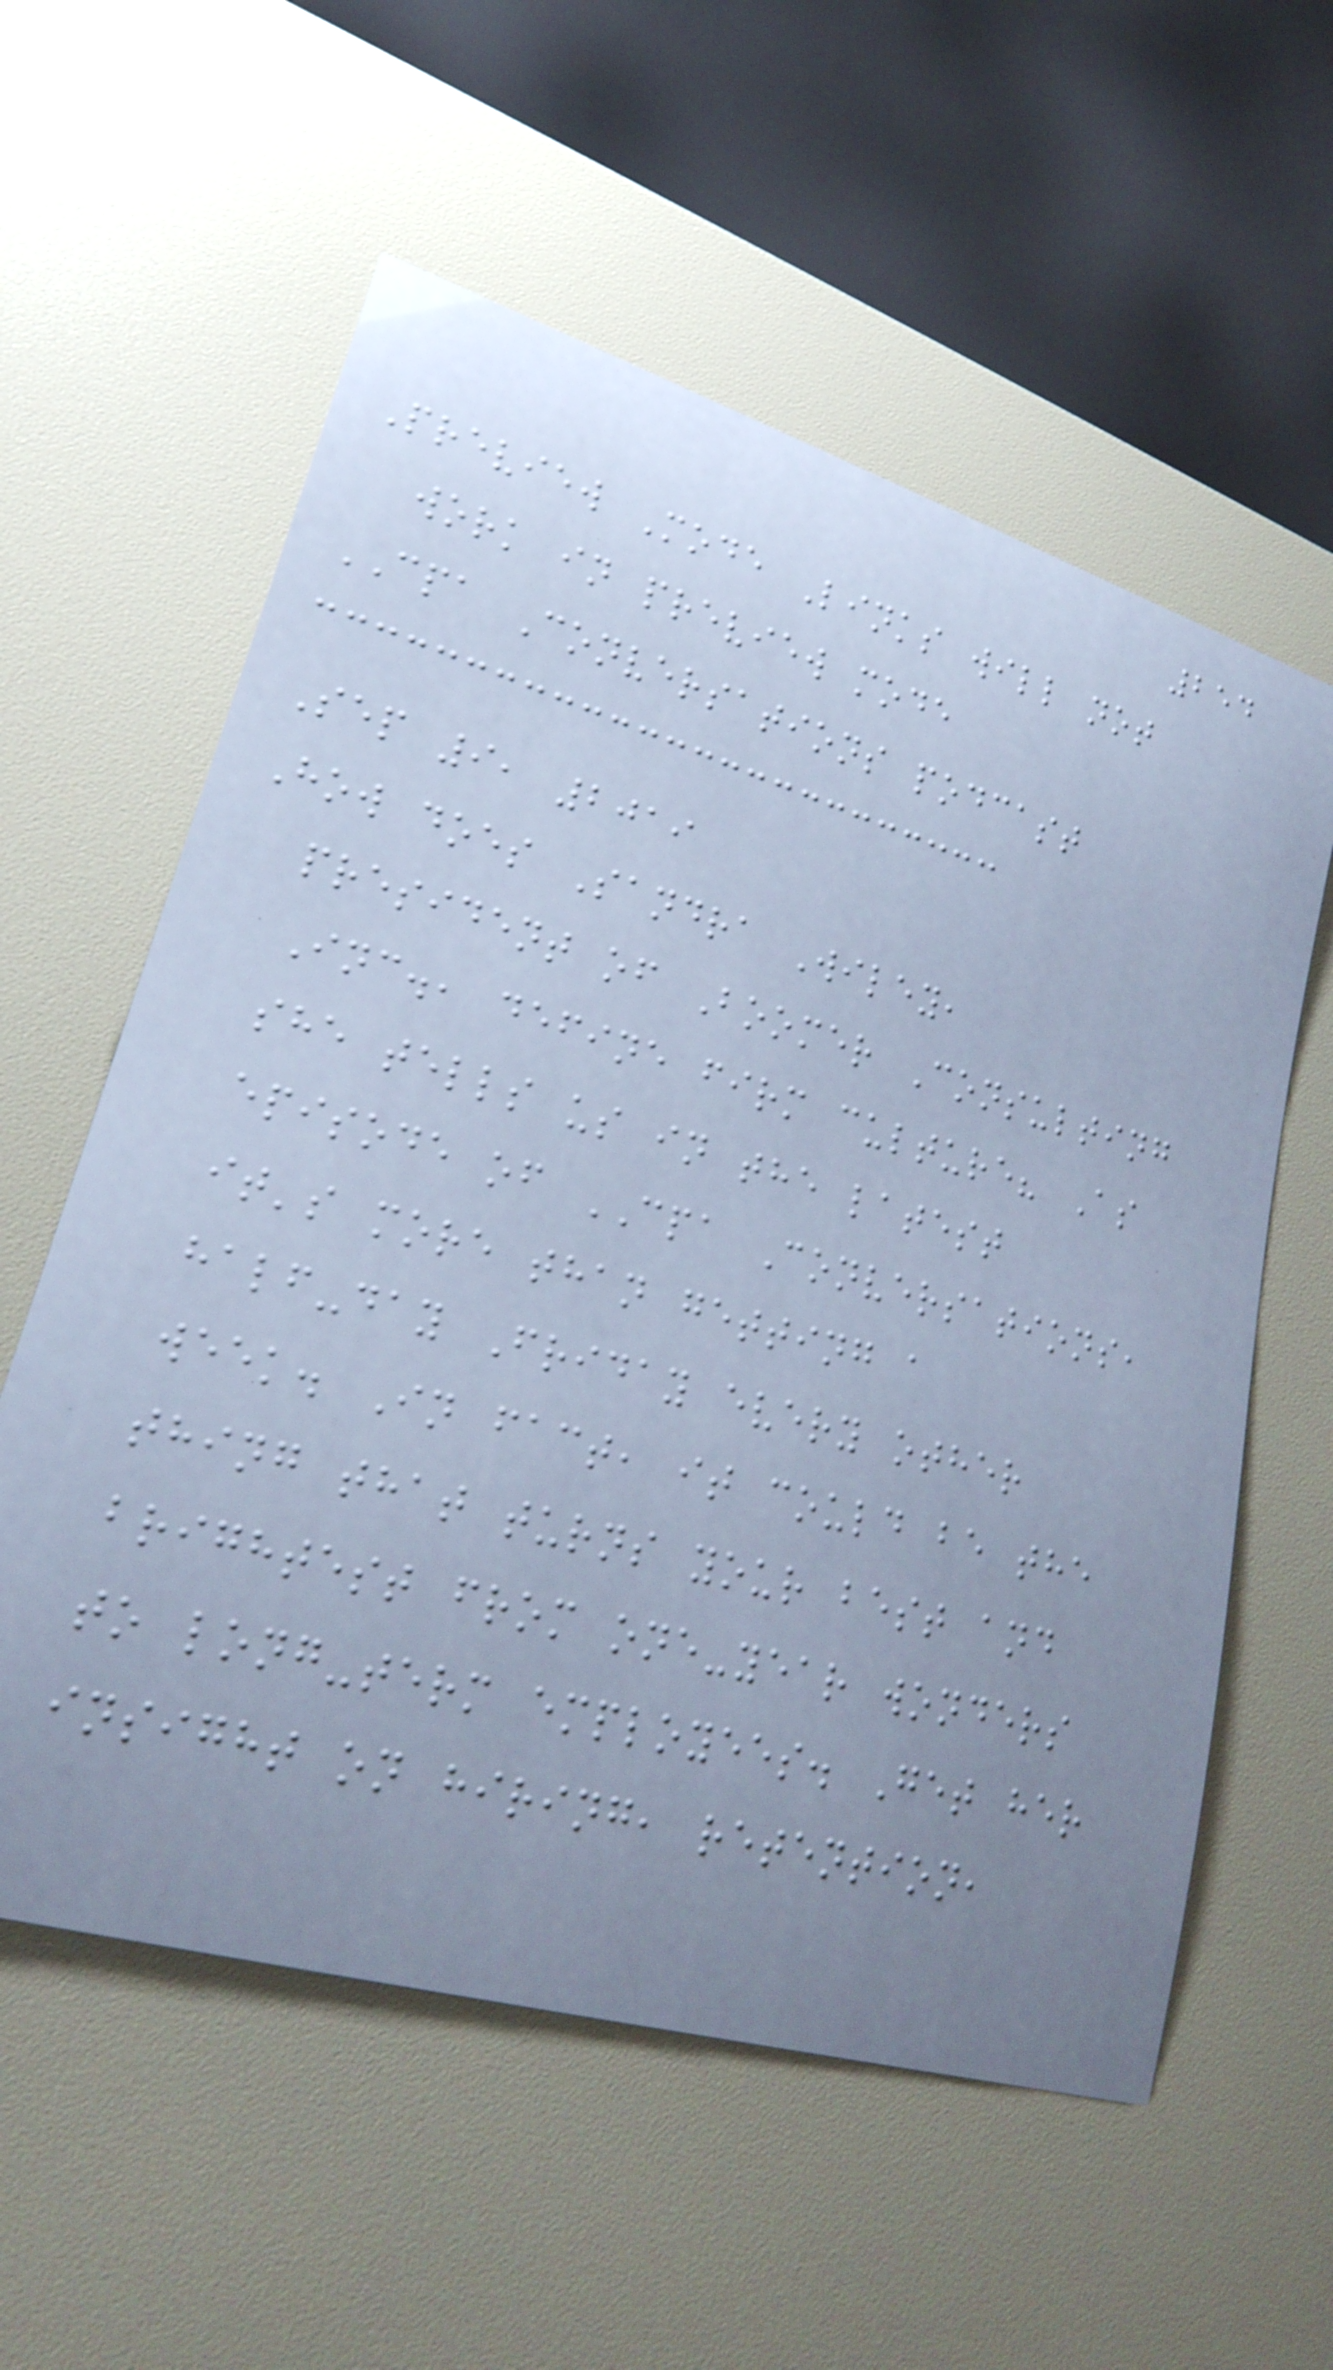254
Preview Mode Links will not
work in preview mode
CPA Conversations podcast
Sep 9, 2019
How does Sandra Wiley,
president of Boomer Consulting
Inc., define firm culture? As
she tells us in the latest
episode of CPA Conversations,
it's more than getting a
half-day Friday every other
week. In fact, it could be the
thing that turns your best and
brightest from one-year wonders
to long-term employees. Get her
insight on hiring, retention,
